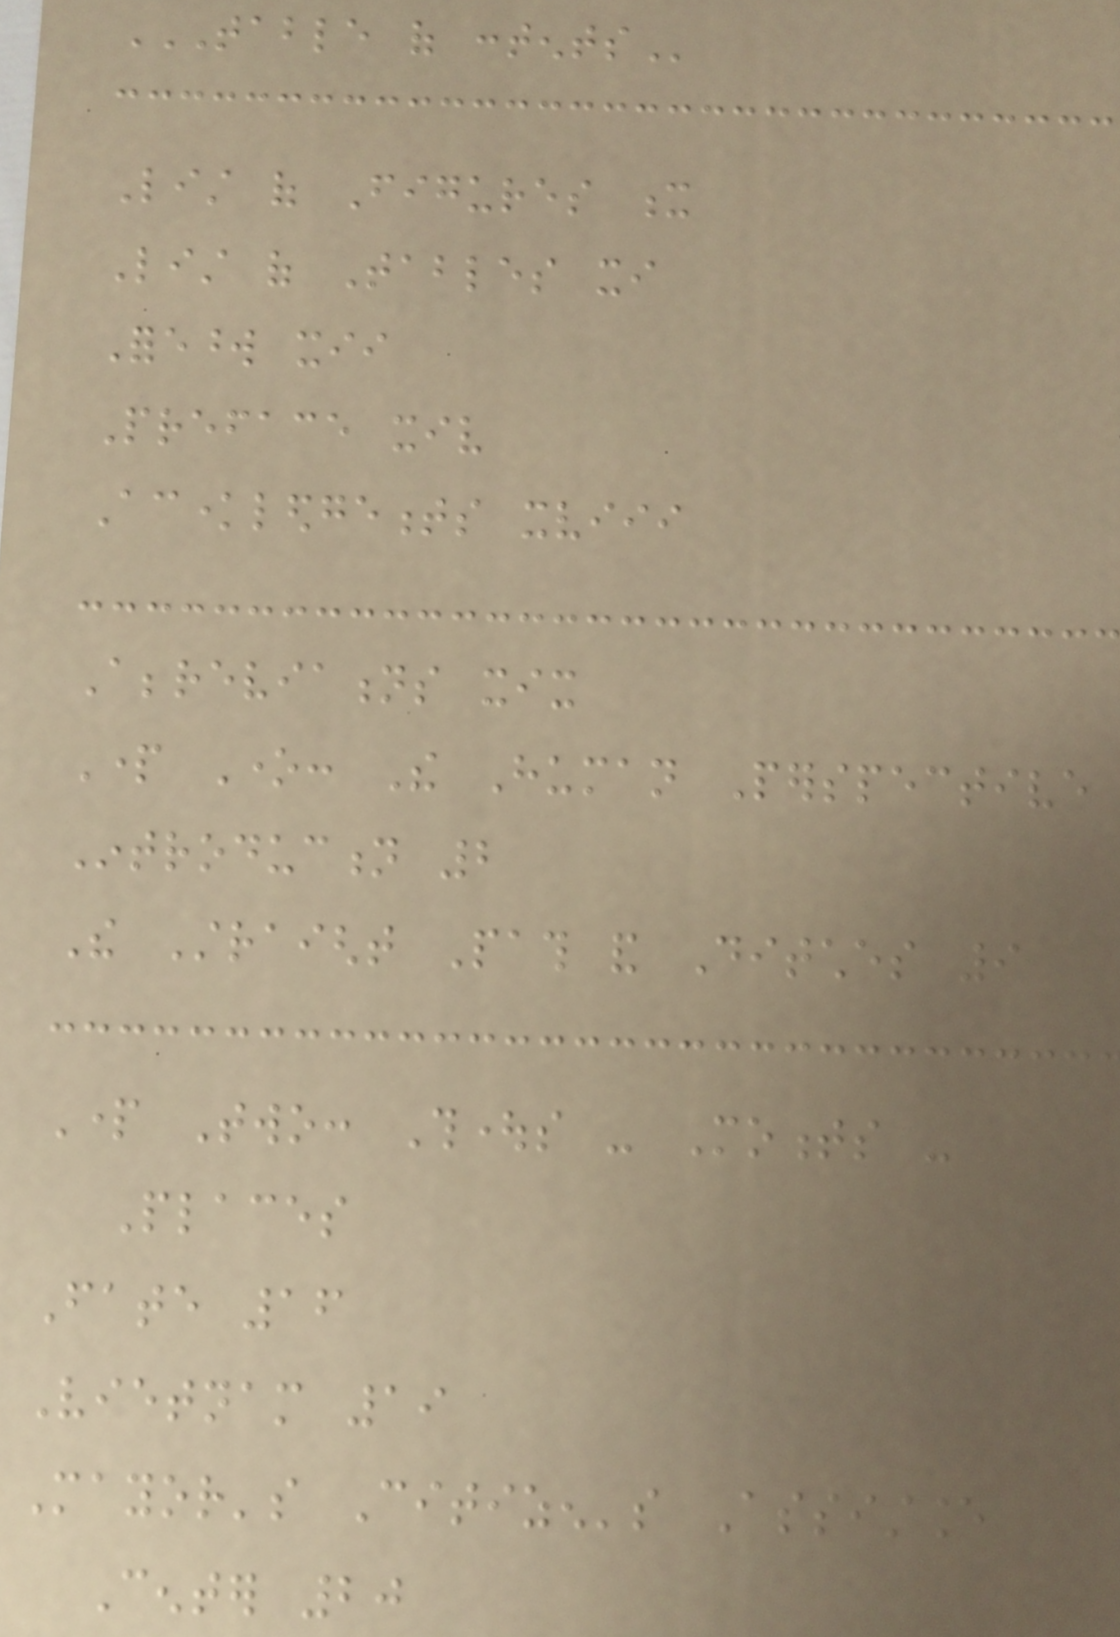TABLE OF CONTENTS
List of Figures x
List of Tables xi
Foreword xii
Preface xiv
Acknowledgements xviii
Abbreviations xix
Part One: The Human Perspective
Introduction 2
The Straight Path and Ditches 9
Part Two: Thoughts - Moments -
Places
Fate 16
Vietnam 19
Mayor's Citizen's Assistance
Center 20
